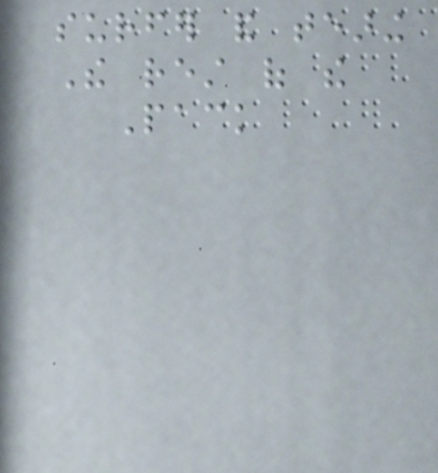surfer and tearing
The rest of the
Pack
